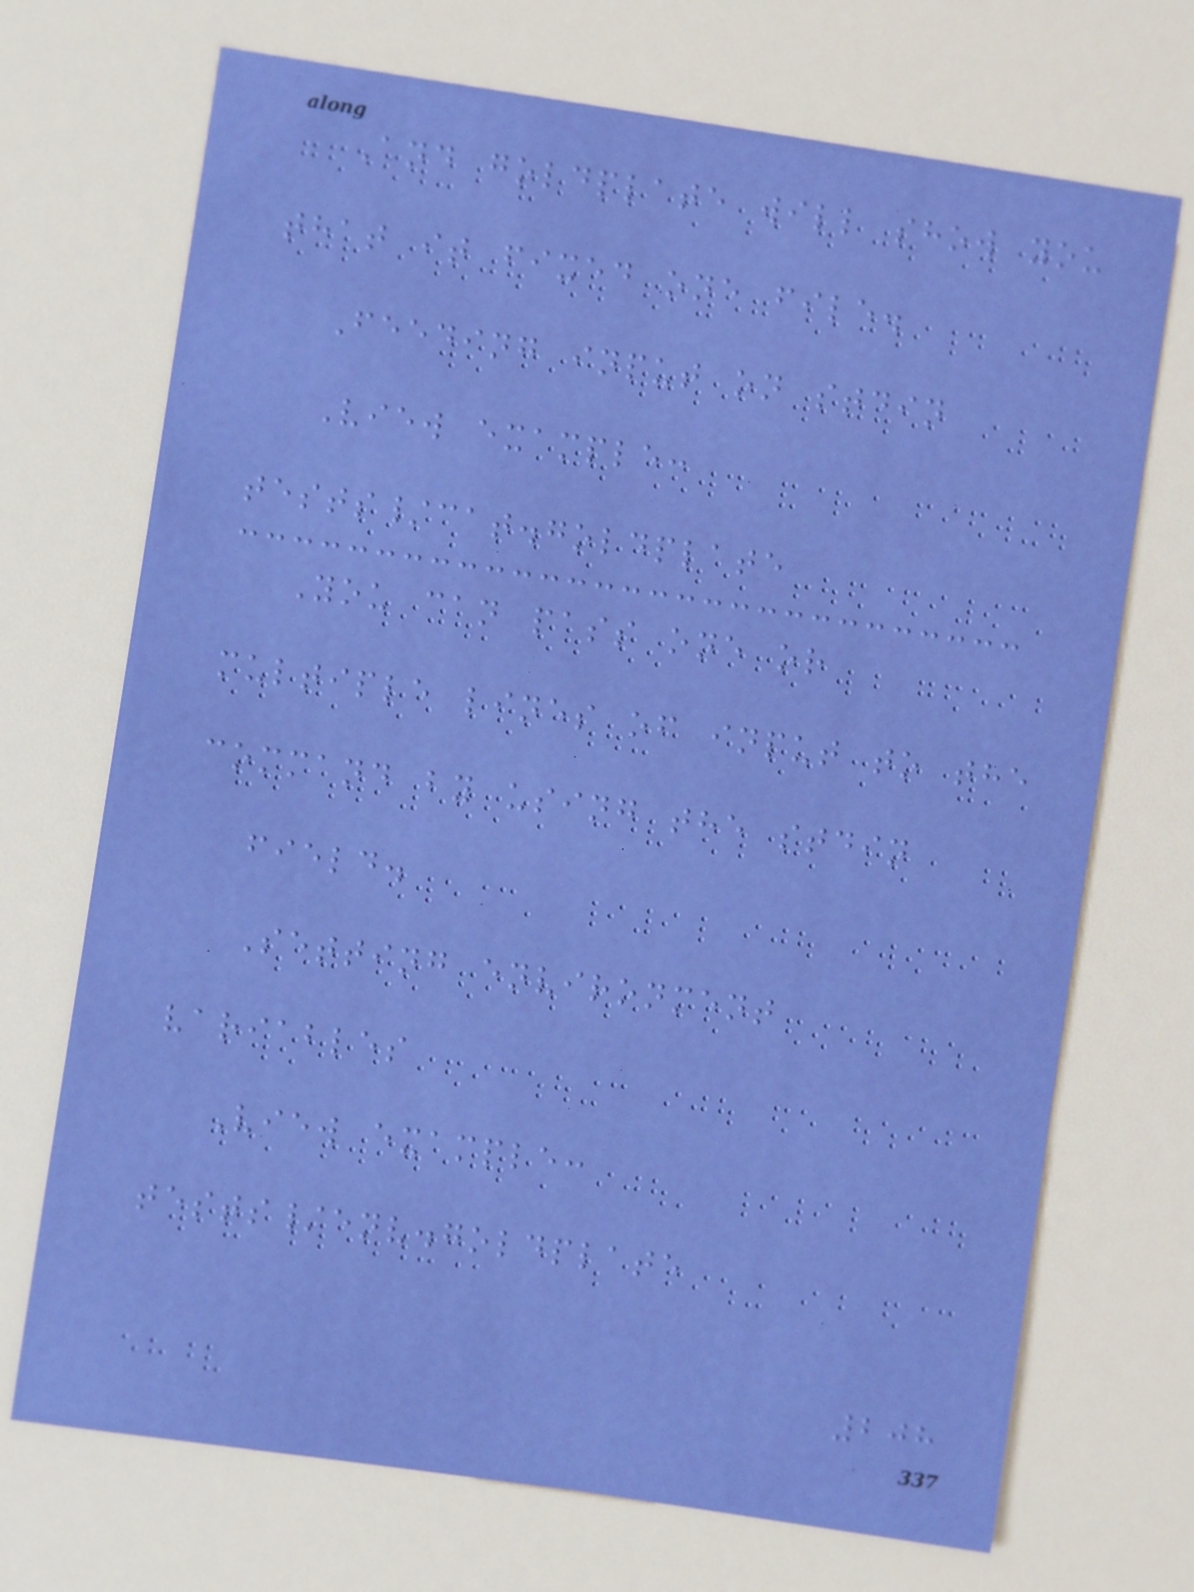And goldplate will show you
that it fixed one file.
Feeding input on stdin
View example:
tests/cat.goldplate
You can pass one or
multiple lines of input to the
command by using the stdin
field.
Setting environment
variables
View example:
tests/env.goldplate
208
